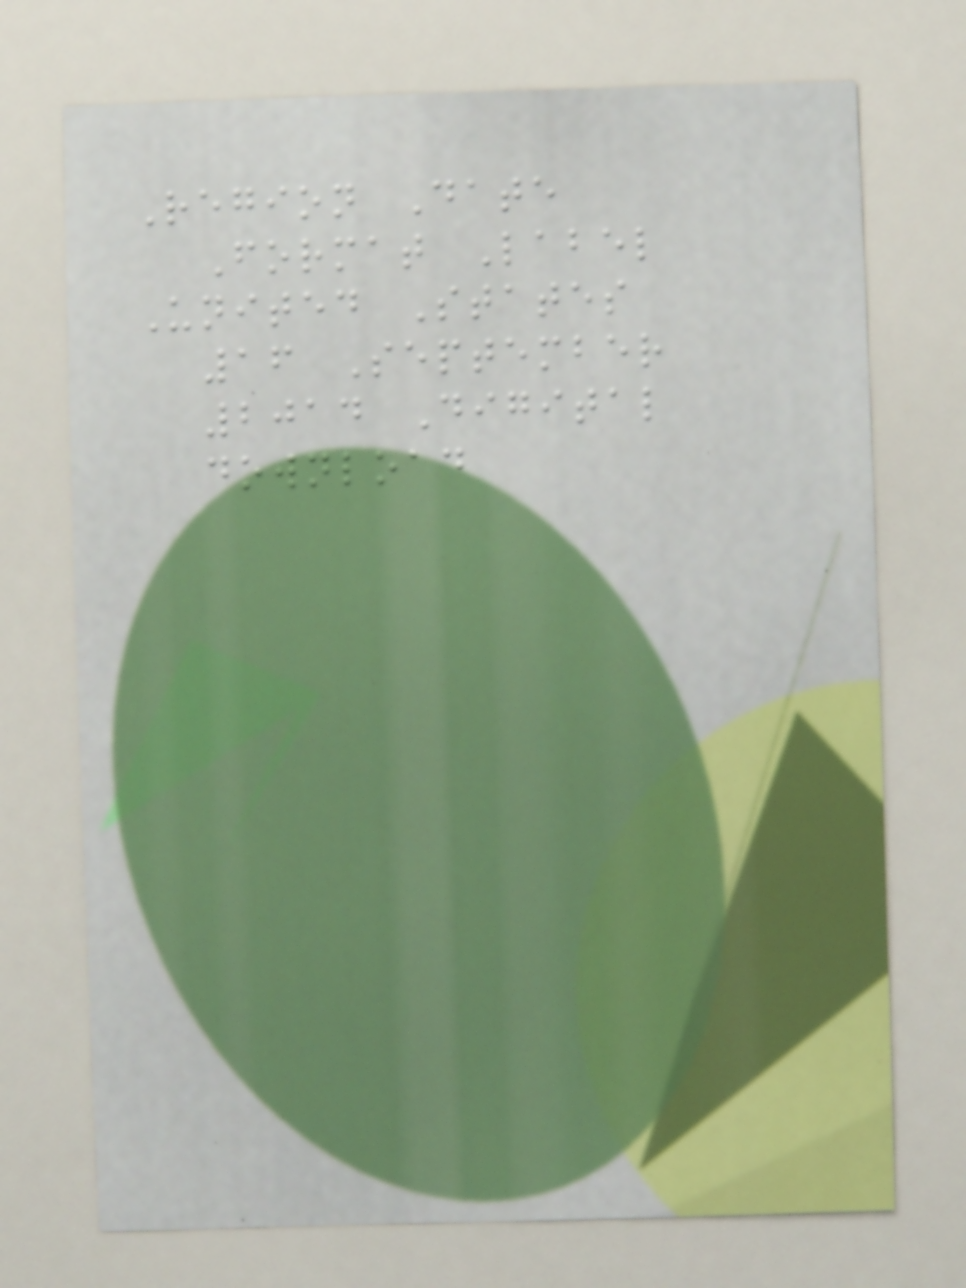Region Date
Format Label
United States
16 September
2014 Digital
download
